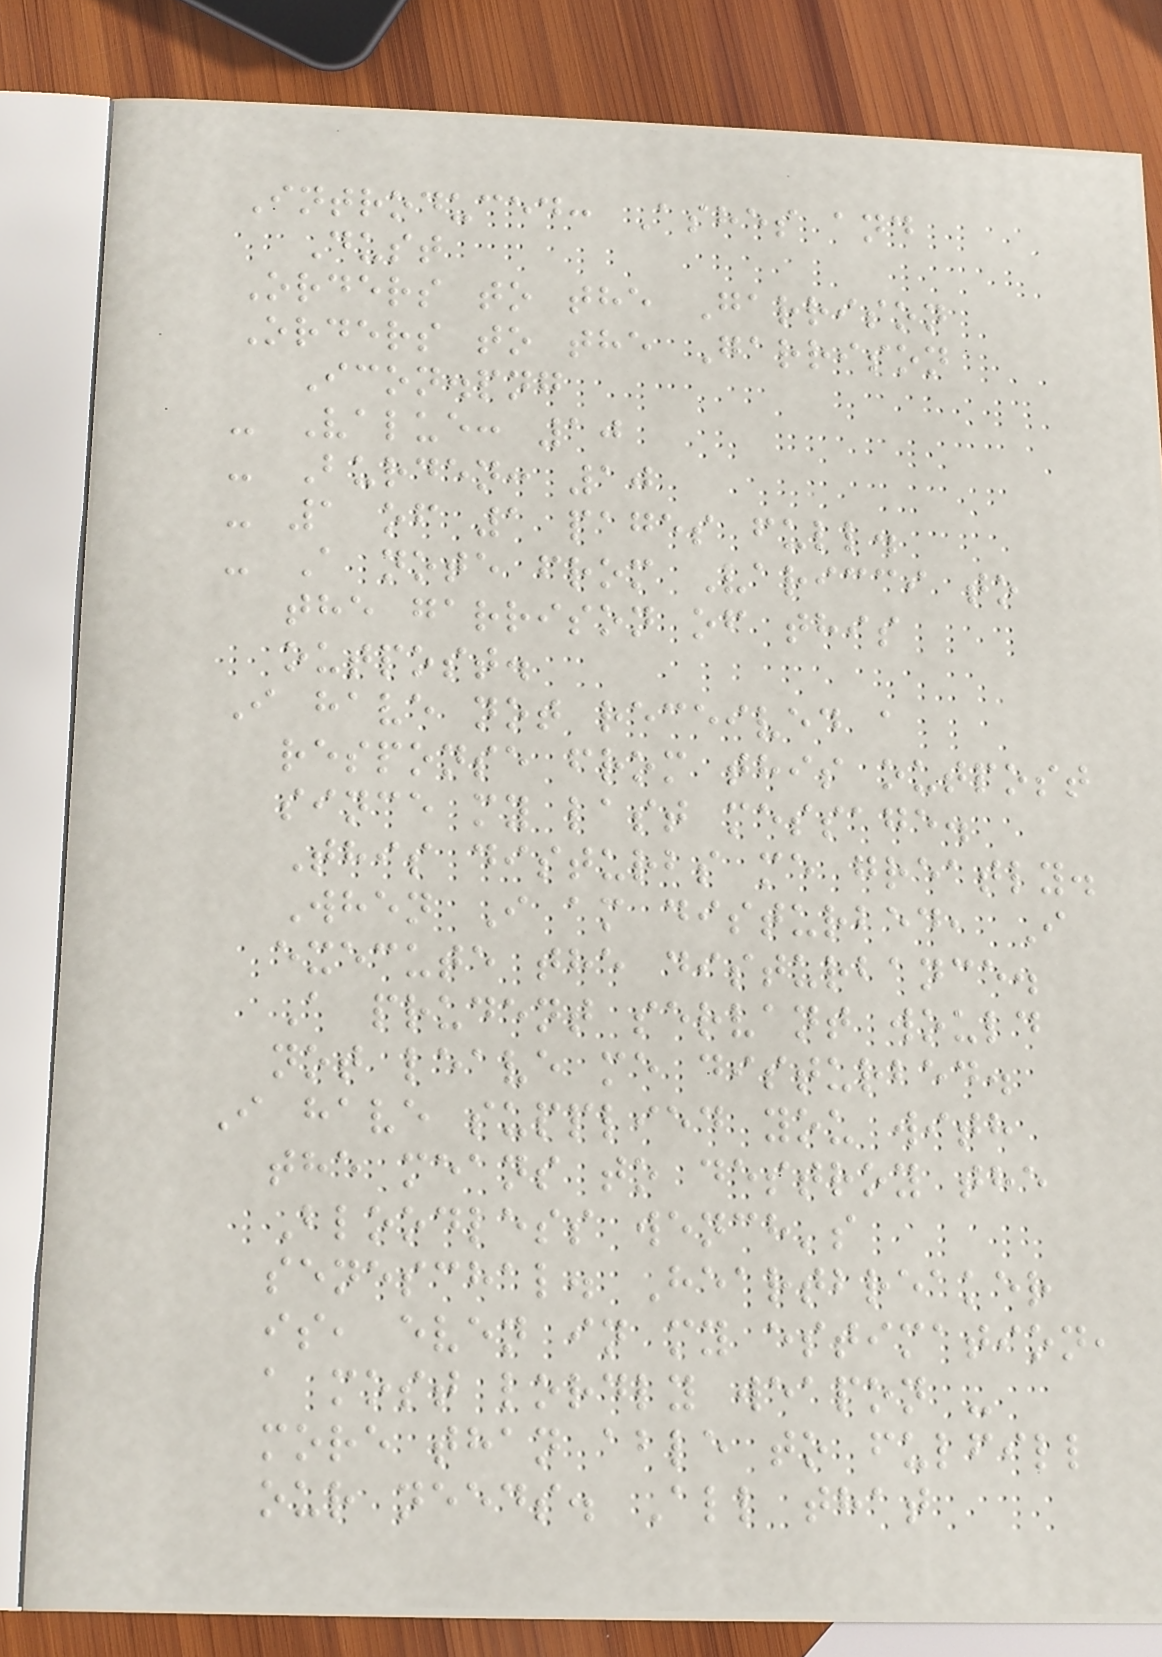Introduced: Ashes and
Dust
Orders to the Garrison
Orders to the Garrison
Icon.png
- Value: 10
- Burden: 10
- 1 of 1 pages full.
- A note from Varicci to
the garrison of this
outpost.
I have not received a
response from this outpost
since my last message.
This disturbs me greatly.
When I am disturbed, I
execute the disturbance.
A prudent servant would
not leave me disturbed.
I have supplied you with
the means to destroy the
Bloodless wench's
seneschal. Heartbreaker
is, even in my estimation,
a most lordly weapon -
more than able to fulfill
our needs. All that
